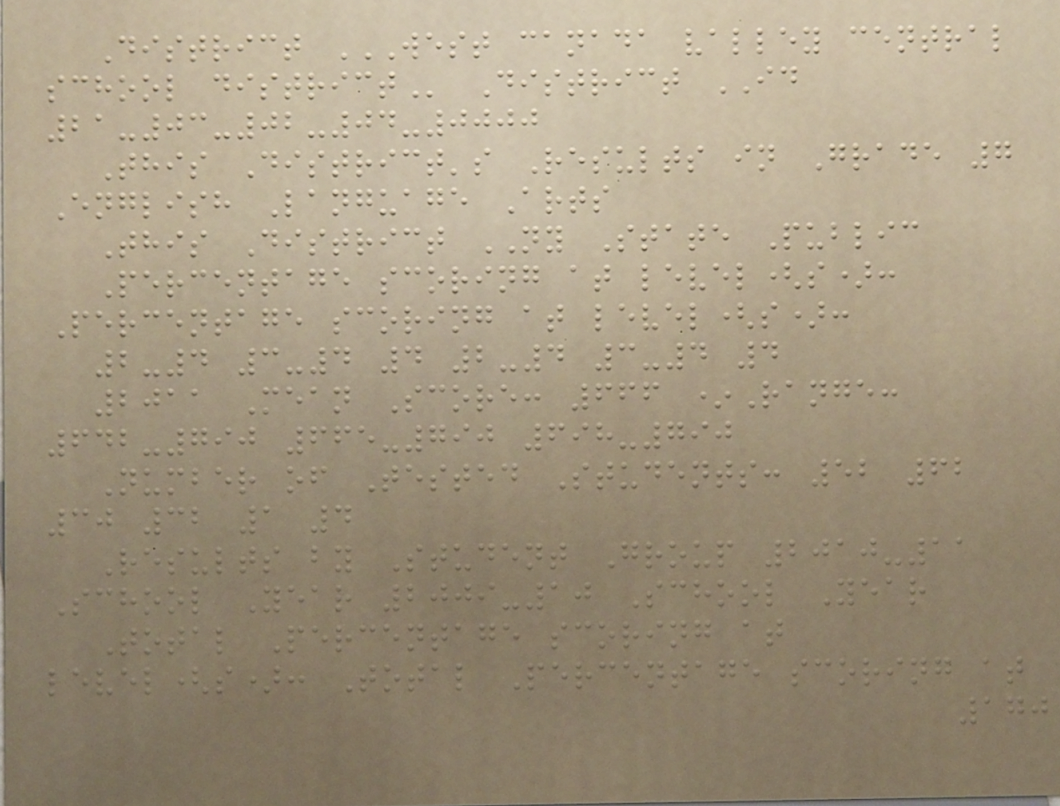District WEST CANADA VALLEY CENTRAL
SCHOOL DISTRICT District ID
21-03-02-04-0000
This District's Results in Grade 7
English Language Arts
This District NY State Public
Percentage scoring at level(s):
Percentage scoring at level(s):
2-4 3-4 4 2-4 3-4 4
2011 Mean Score: 666 *Range:
642-790 665-790 698-790
Number of Tested Students: 52 62
30 32 1 4
Results by Student Group 2010-11
School Year 2009-10 School Year
Total Percentage scoring at
level(s): Total Percentage scoring at
170
